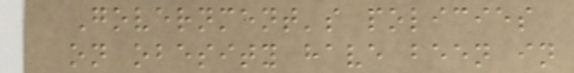Government's policies
on obesity have been in
